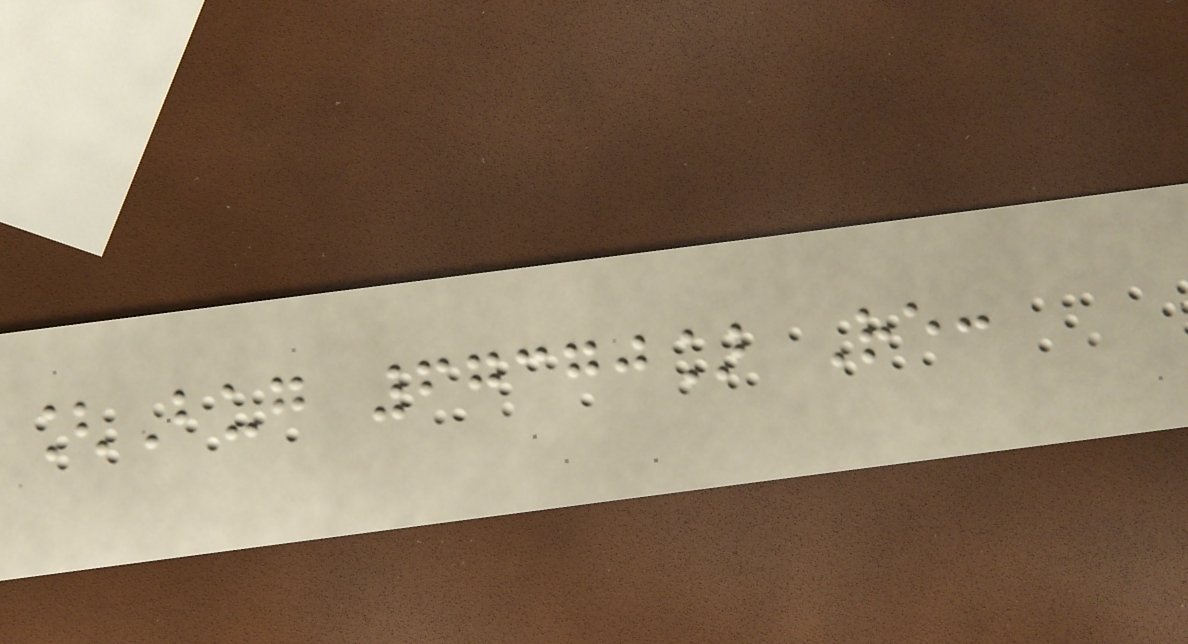[Bug 67370] Re:
